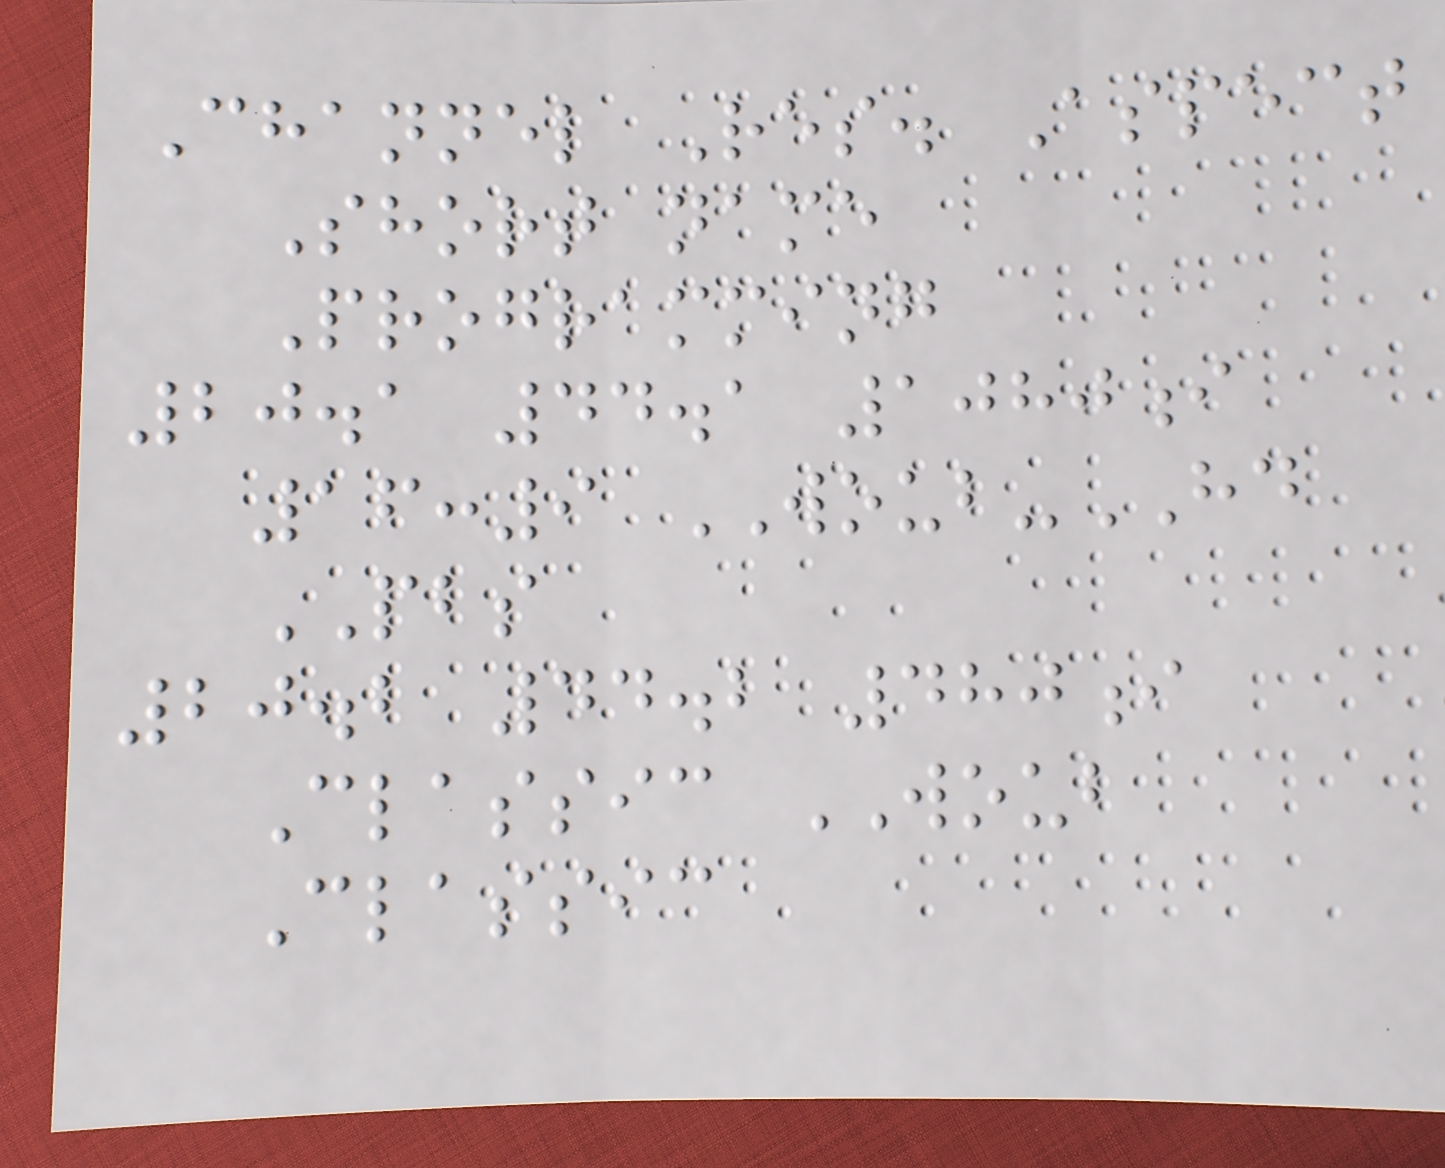Channel Res. Aspect
Short name
Programming
20.1 44.1 1080i
16:9 WOUB-HD
PBS
20.2 44.2 480i
Classic WOUB
Classic
